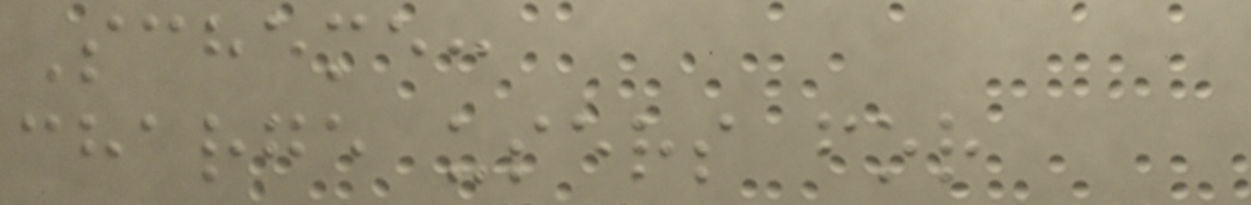Scheme:
charge users for
